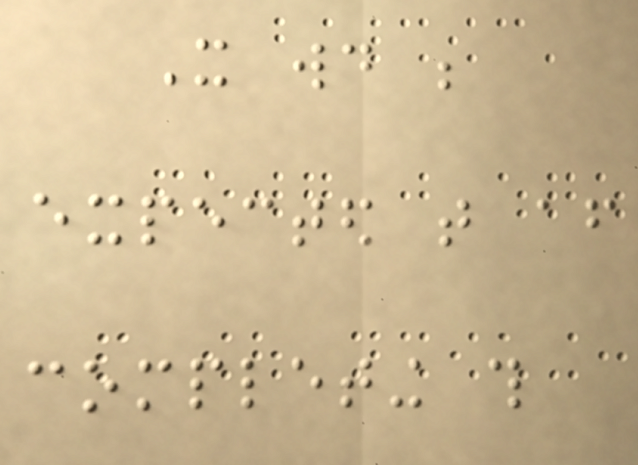It would be
expected that after
completing this
